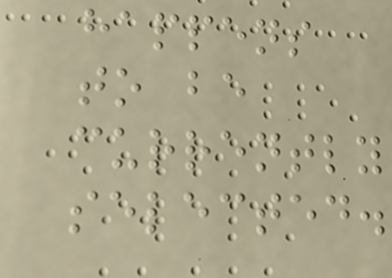happens
to be
currently
selected.
